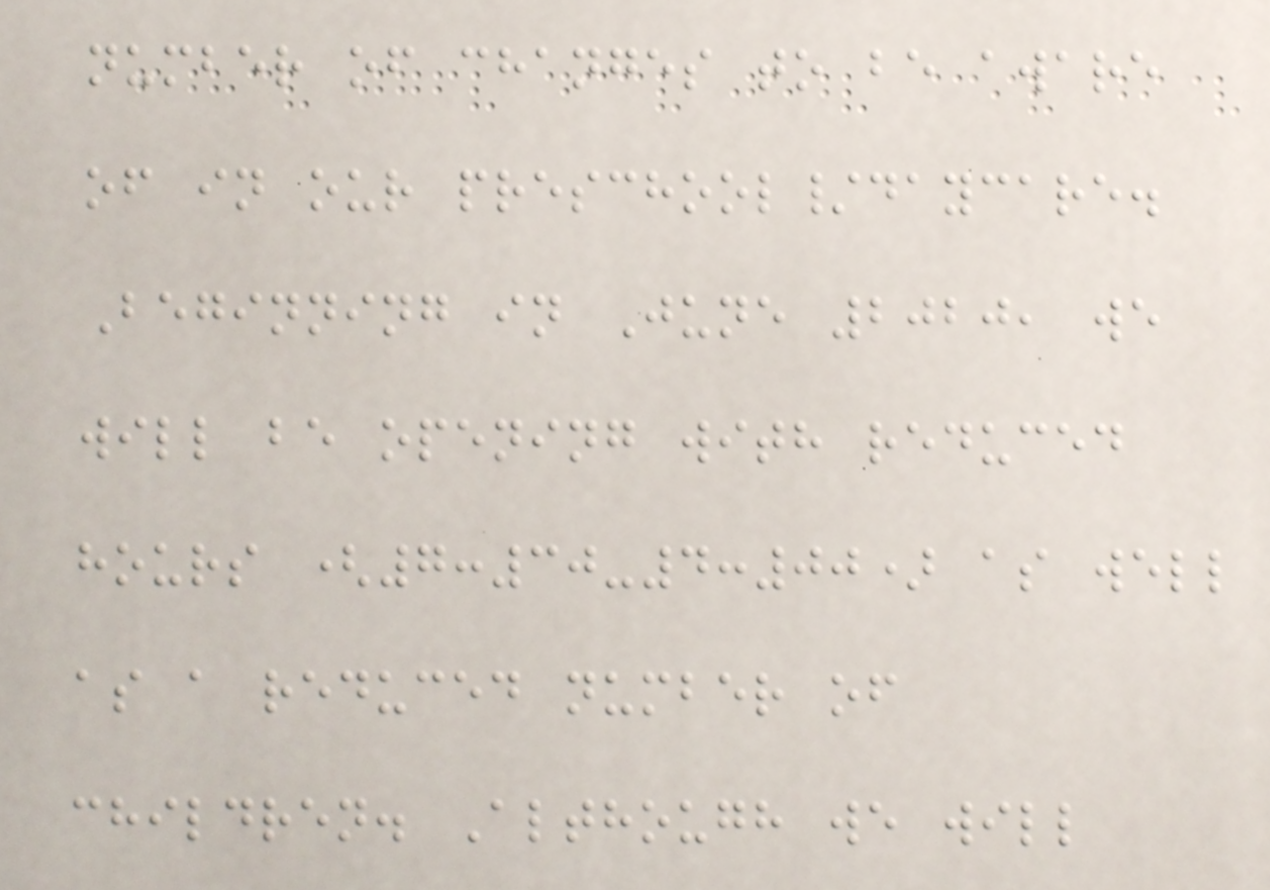number of changes to be aware
of in our preschool/daycare.
Beginning in June 2020, we
will be opening with reduced
hours (7:30-4:00) as well
as a reduced number of
children. Although we will
